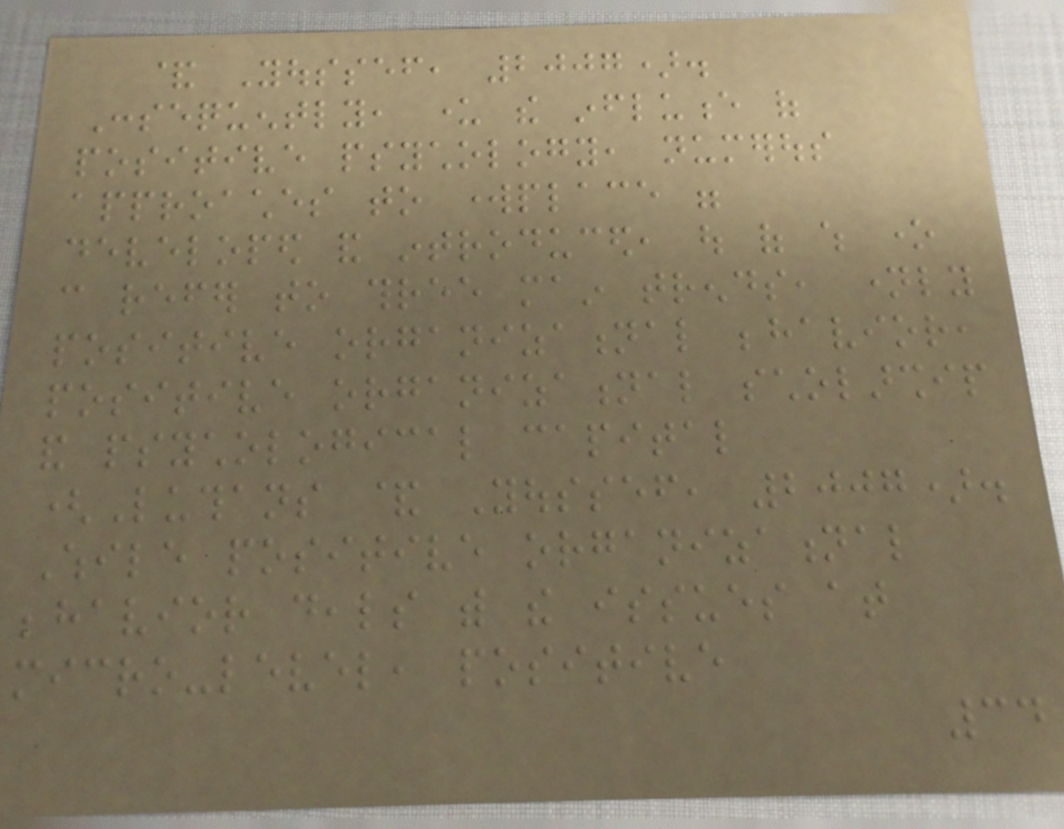& Youssef, 2007).
Consequently, under the influence of
positive psychology, numerous
approaches to workplace were
developed and introduced, out of which one
can refer to three main trends, namely
positive organizational behavior,
positive organizational scholarship
and psychological capital
(Luthans & Youssef, 2007).
While positive organizational
behavior deals with the issues at
micro-level, positive
34
